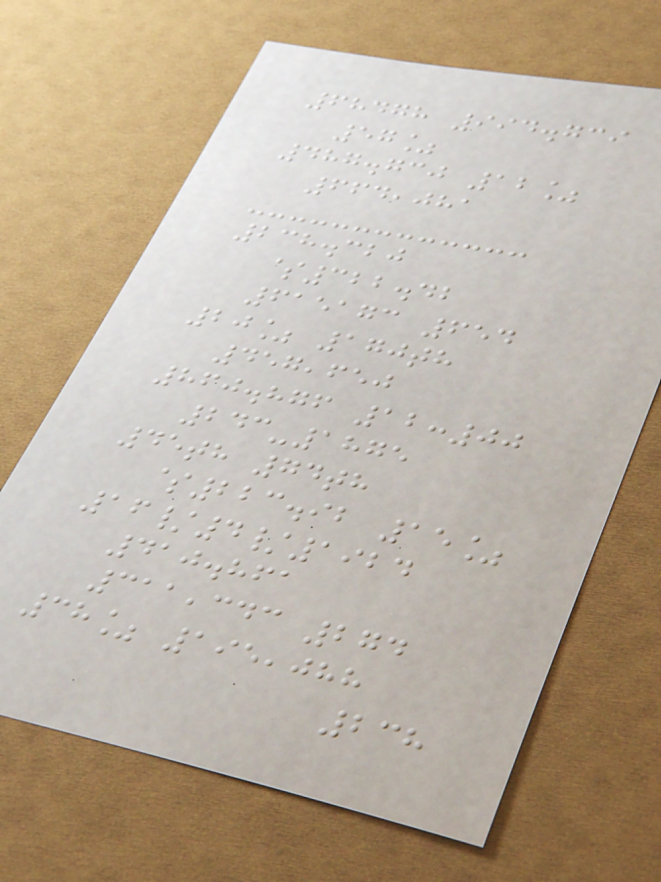68478 994.739
57%
487.730 12%
664,081
238.320
$322.42
615173 654
20% 170th
457,650
860.876 12:00
243-1875
45th 74th
$223.92 15%
16/4/1924
410.861
311,343 274
38% 195,088
238
